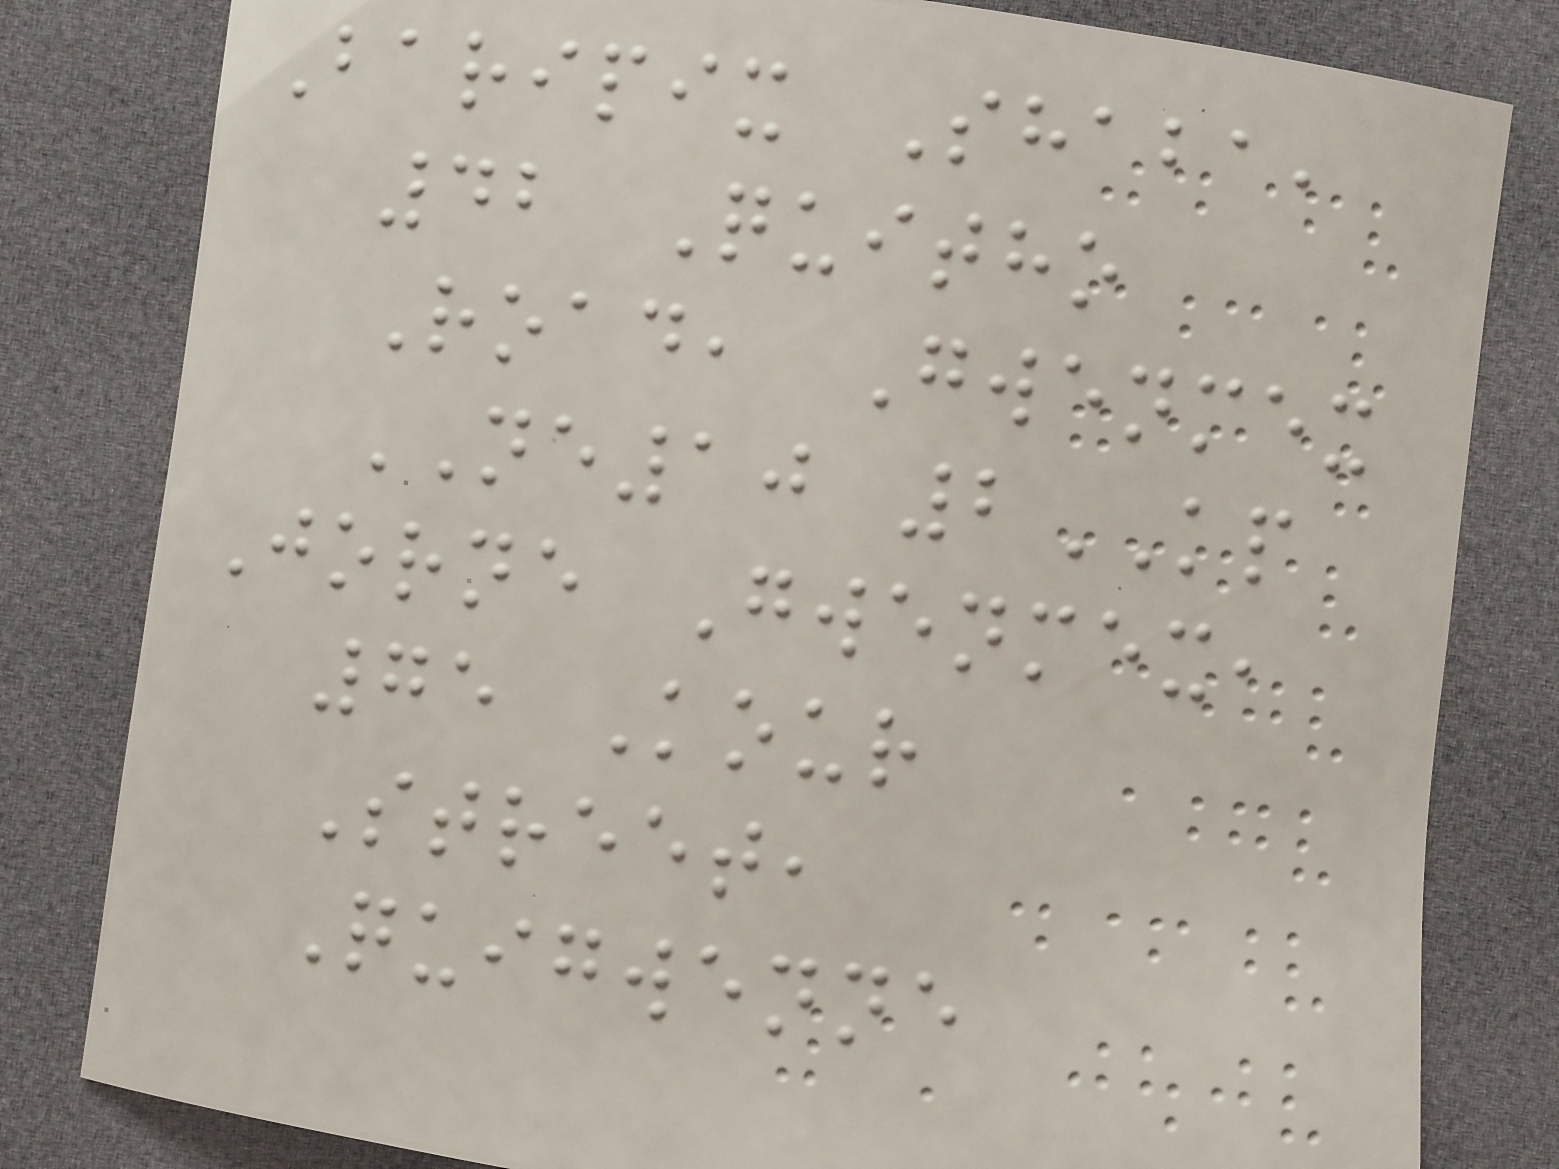Baripix Shaba,
42 Quitho
Road, Gwenmex
NE10 2KP
Jorne Gwenmex,
75 Kour
Street,
Quigwenne
